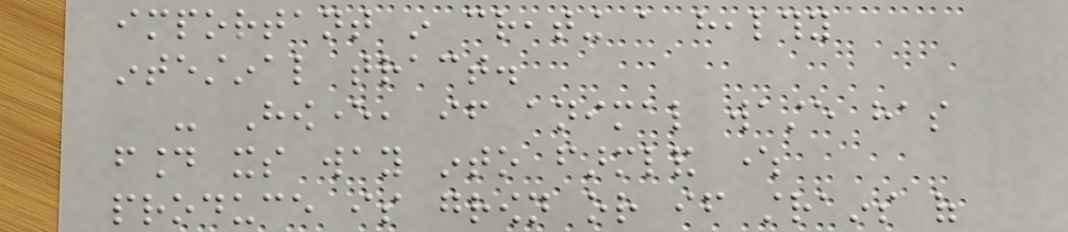important in creating a healthy
intestinal tract.
- However, if animal waste has
found its way into farmland where
produce is grown or if strains of
